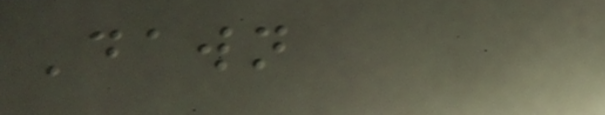Dawn
